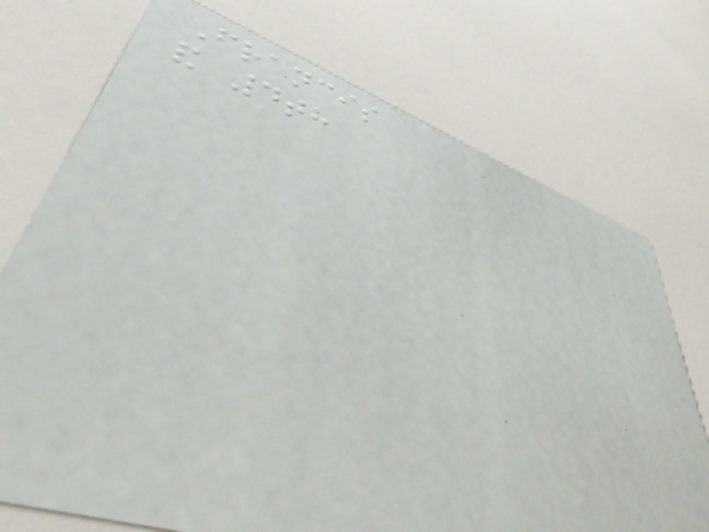Francis
and 4th
